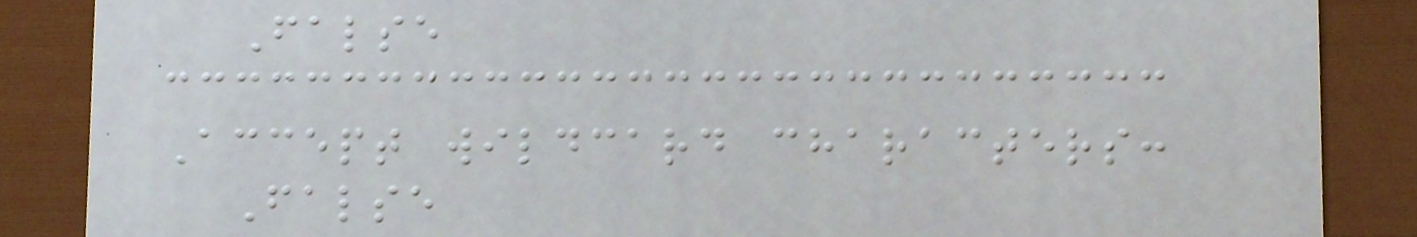False
Accept wildcard characters:
False
